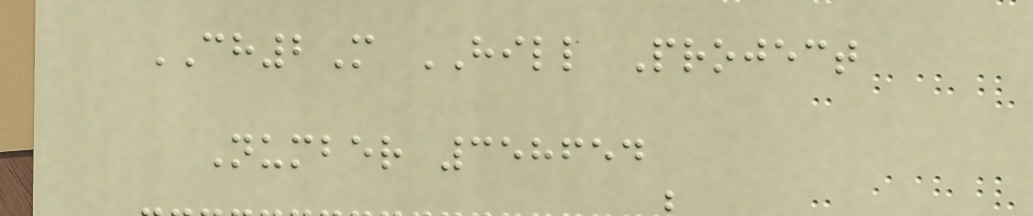CH2M HILL Project
Number 358654
